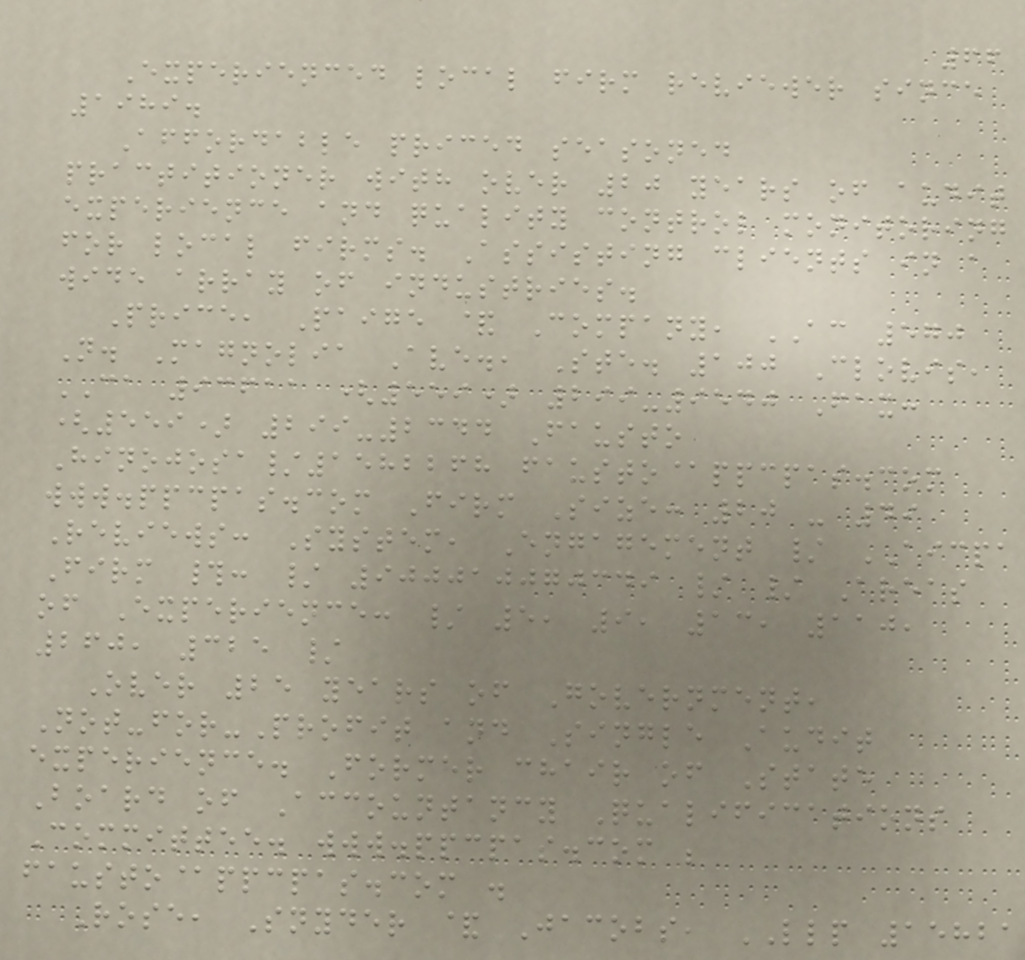66
Experienced local firm reviewer since
1989.
Affordable priced seasoned
practitioner with over 20 years of audit
experience and quality control monitoring
for local firms. Assisting clients in a
wide array of industries.
Price, Paige & Company, AC 570
N. Magnolia Ave., Ste. 100 Clovis,
CA 93611 (559) 299-9540 Fax:
(559) 299-2344 Fausto
Hinojosa/1582268 fausto@ppcpas.com
www.ppcpas.com Firm Size: 20 - 49
Reviews: System, Engagement / AICPA
Firm #: / 900010070349 / / Areas
of Experience: / 5, 9, 13, 110,
260, 325 /
Over 25 years of Government,
Not-for-Profit and Single Audit
experience. Former chair of State
Board of Accountancy Qualifications
Committee. www.ppcpas.com ;
fausto@ppcpas.com .
Rose, Snyder & Jacobs, LLP 15821
